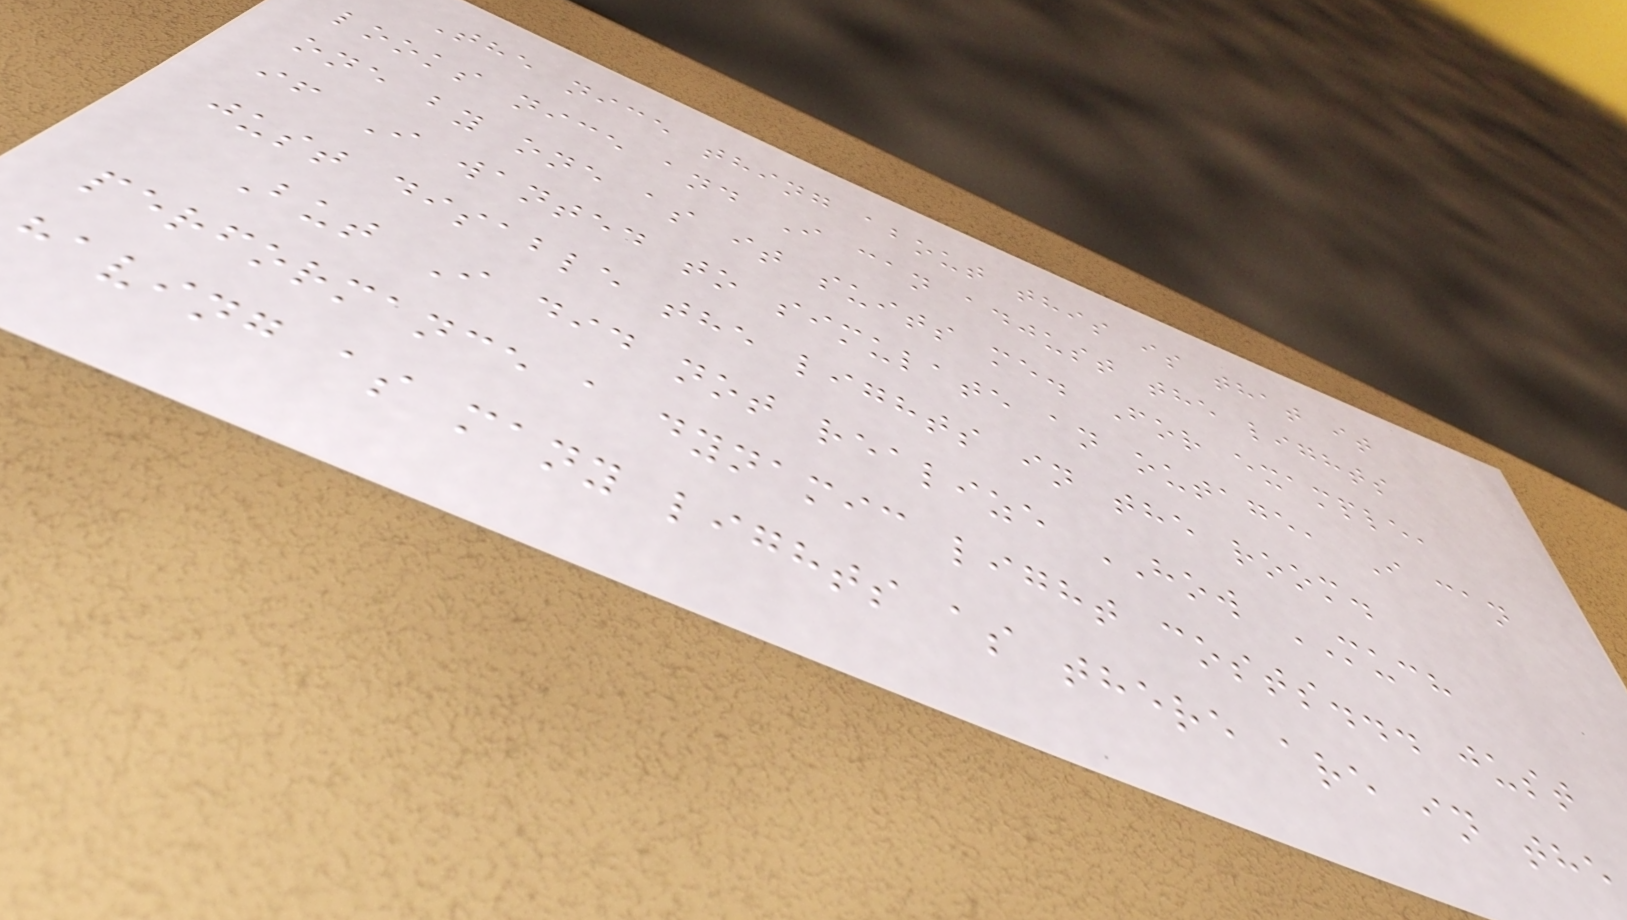The nice thing about this is that it
looks nice and I can adjust the lights
one by one as it suits me. For example,
if I wanted to simulate an outage, I can
just disable the lights in the room.
But I did not realize HOW MUCH
performance a dynamic light costs... just
having as many lights as there are in the
